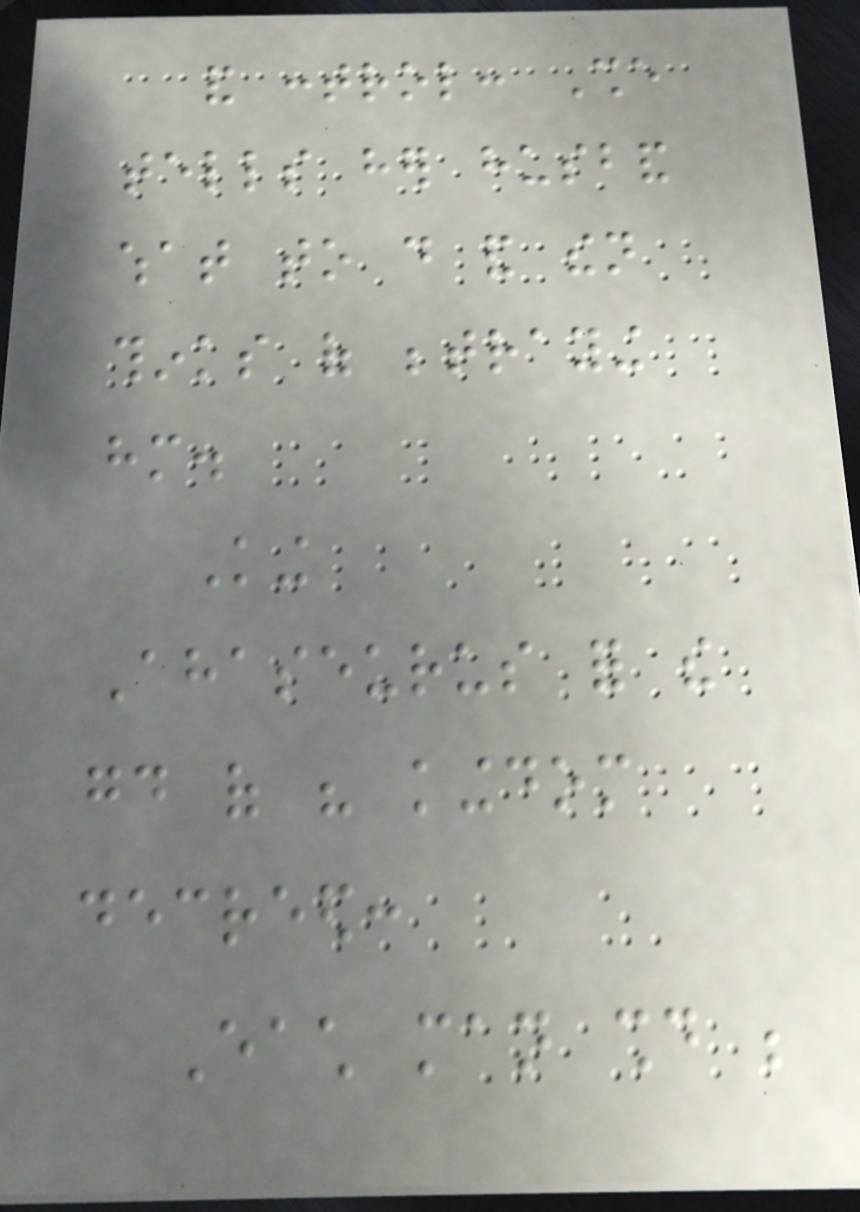and control: She
tells her husband
what to do and then
thinks of betraying
him.
King
Ahaseurus for the
good of his kingdom
decreed:
Each man should be
